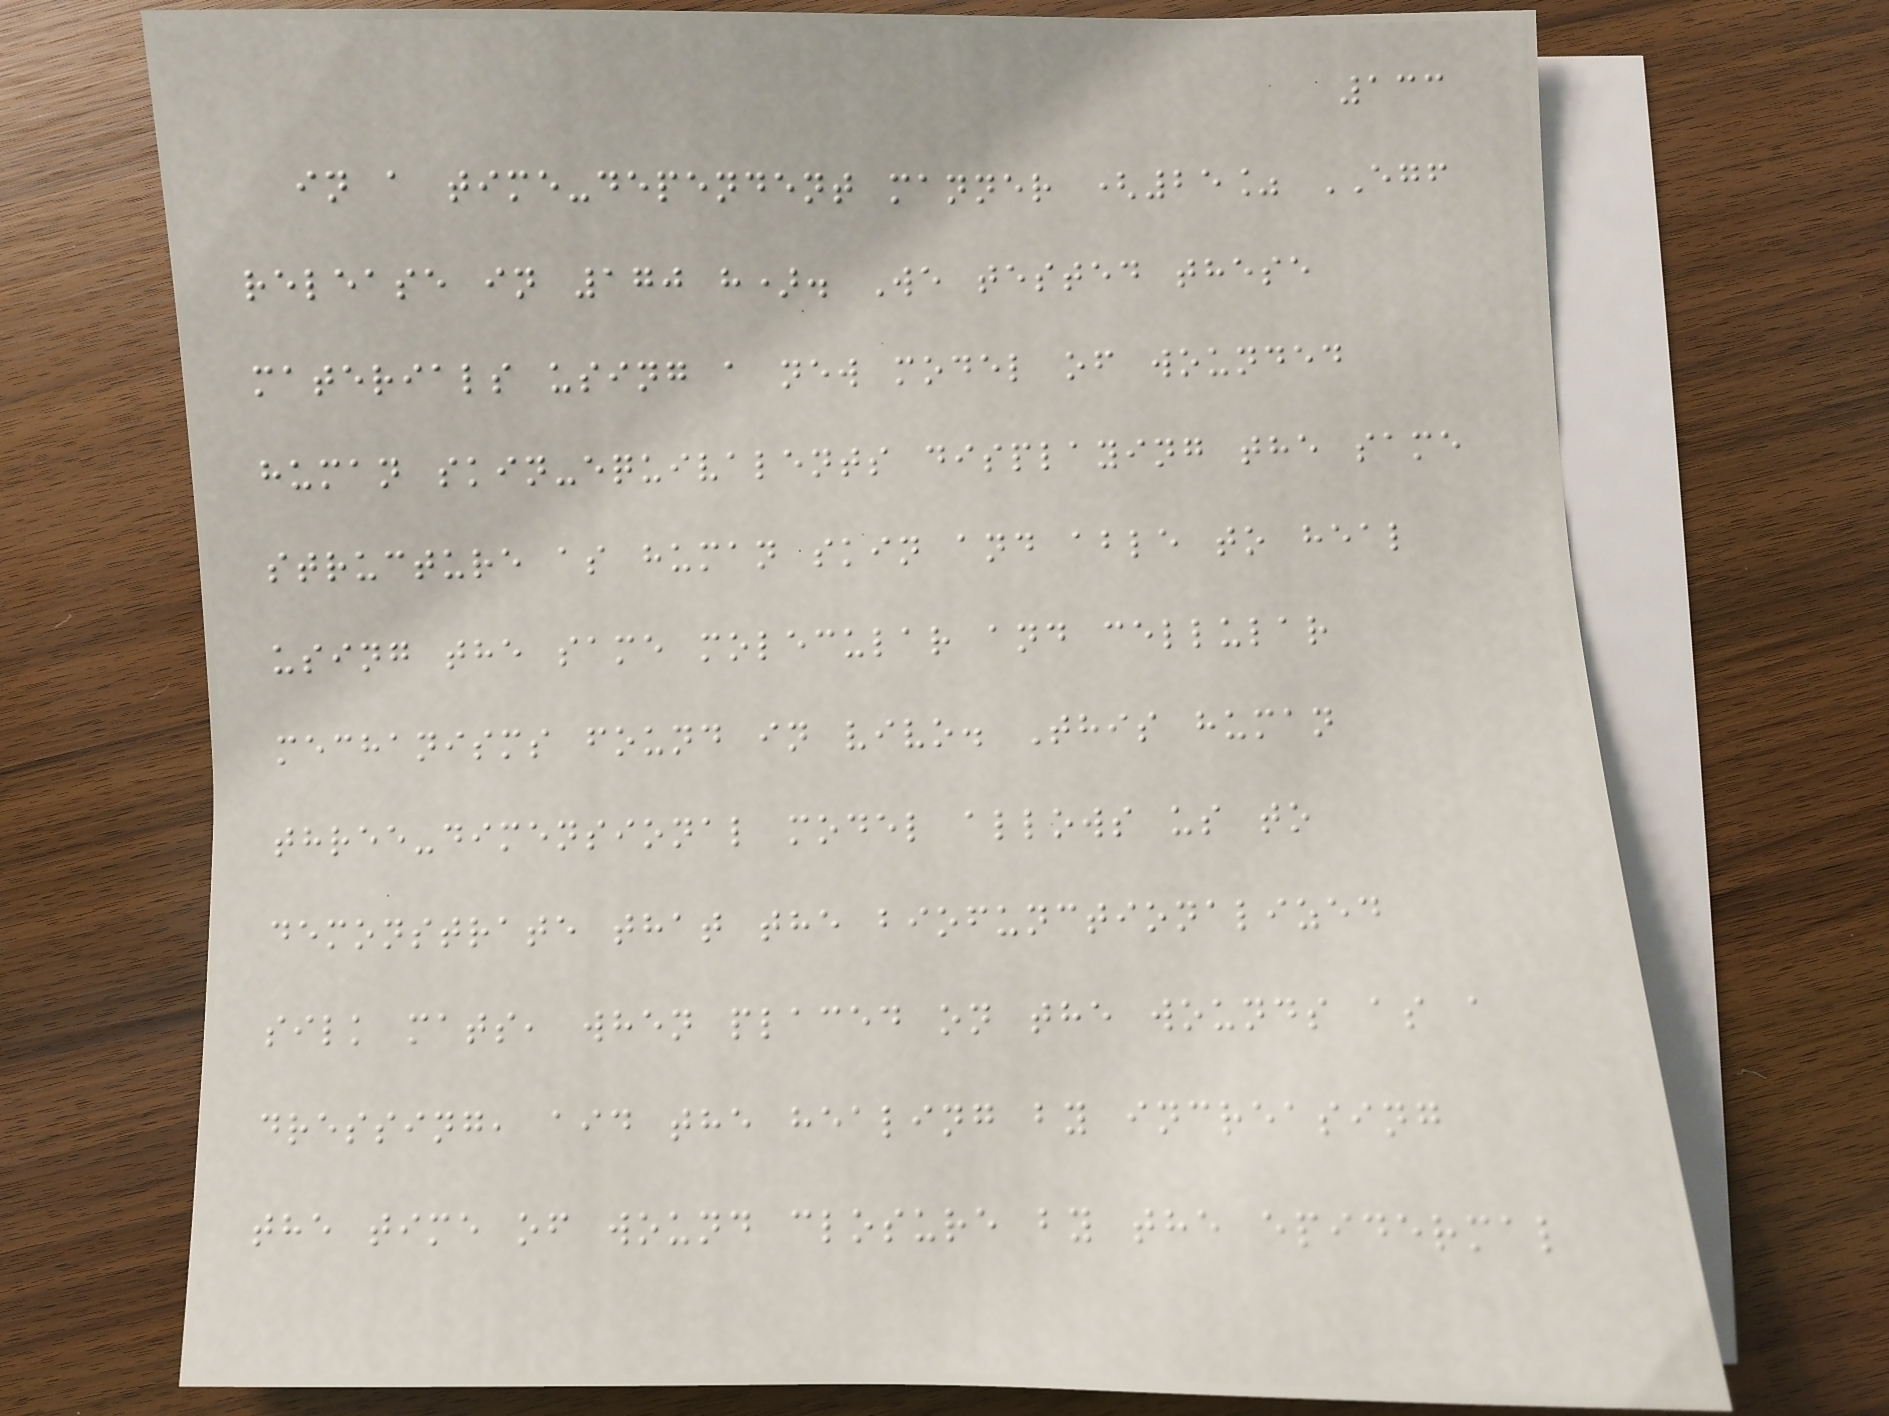133
in a time-dependent manner (25% EGF
release in 170 h). We tested these
materials using a new model of wounded
human skin-equivalents displaying the same
structure as human skin and able to heal
using the same molecular and cellular
mechanisms found in vivo. This human
three-dimensional model allows us to
demonstrate that the biofunctionalized
silk mats, when placed on the wounds as a
dressing, aid the healing by increasing
the time of wound closure by the epidermal
